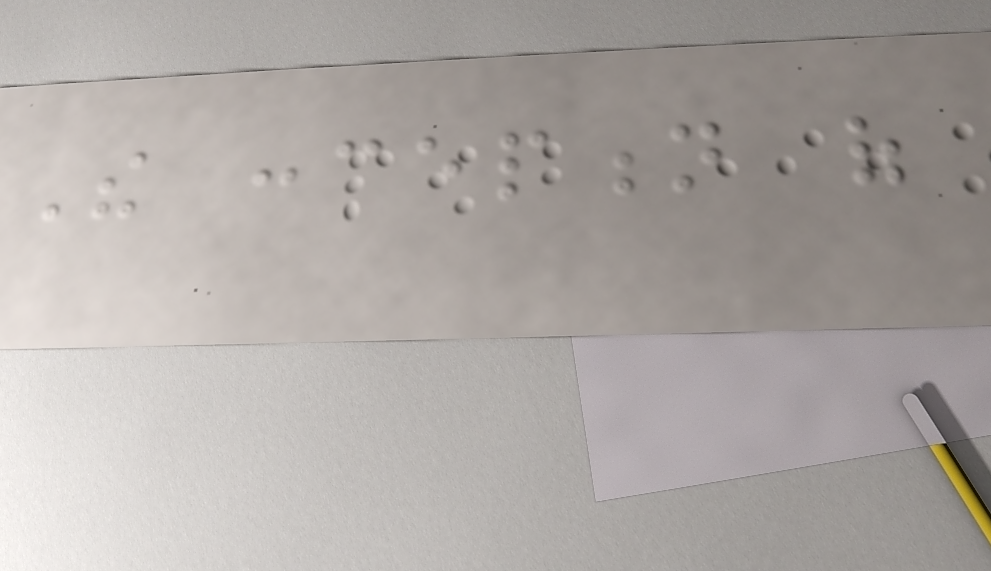The conception of
